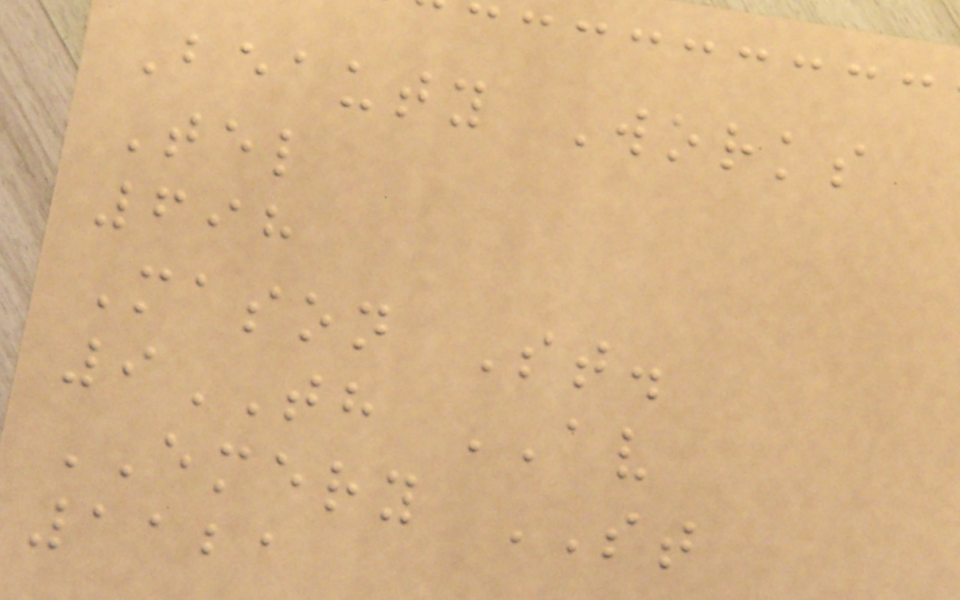Beauty Works
Tel
698
Mason St.
9TH AV
EMERY ST
1121
